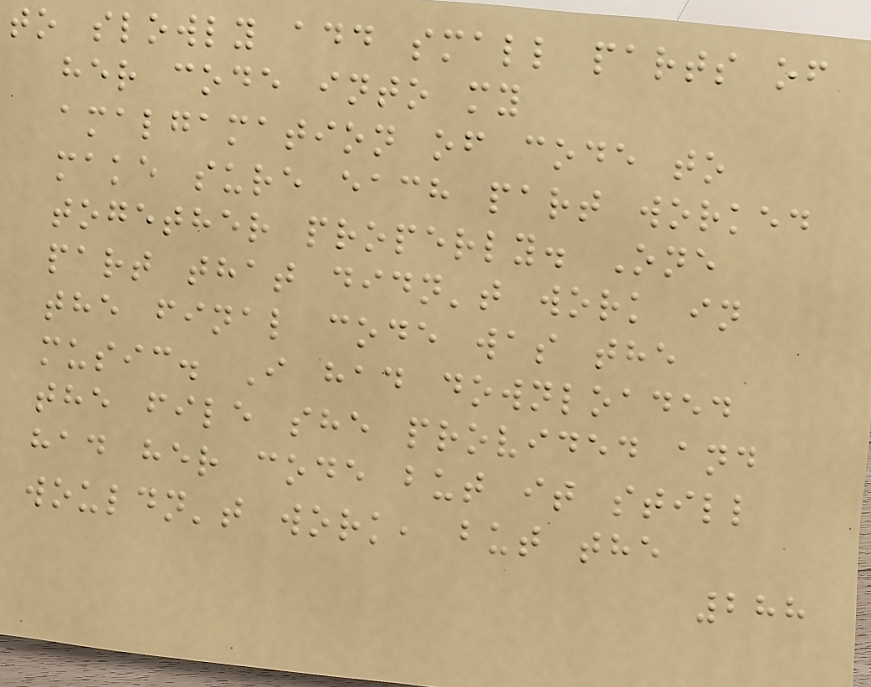to slowly add small parts of
her code into my
amalgamation of code to
make sure each part worked
together properly. One
part that didn't work in
the final code was the
music. I had downloaded
the file she provided and
had her code but it still
wouldn't work, but the
288
